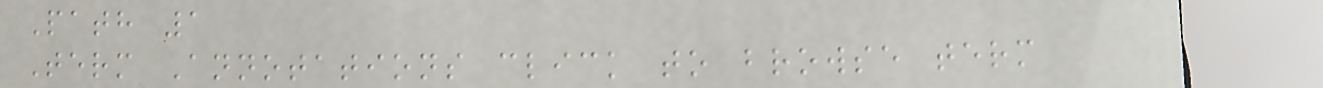Path 1
Term Annotations click to browse term
